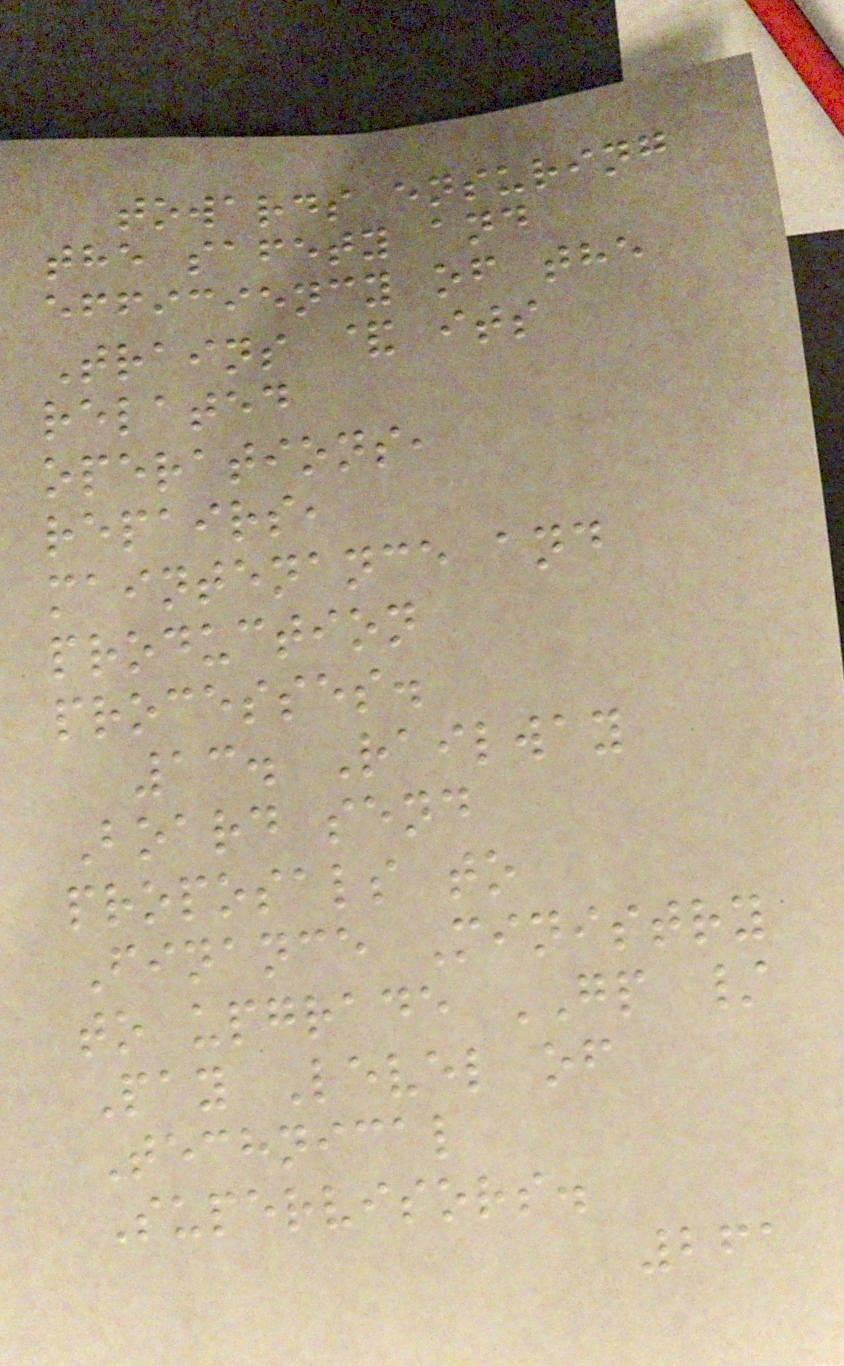towards ensuring
the safety and
efficiency of the
Trains & its
related
operations,
repairs,
maintenance and
production
processes.
13. Railway
Board send
proposals to
Finance Ministry
to upgrade GP /
Pay Level of
Technical
Supervisors.
261
